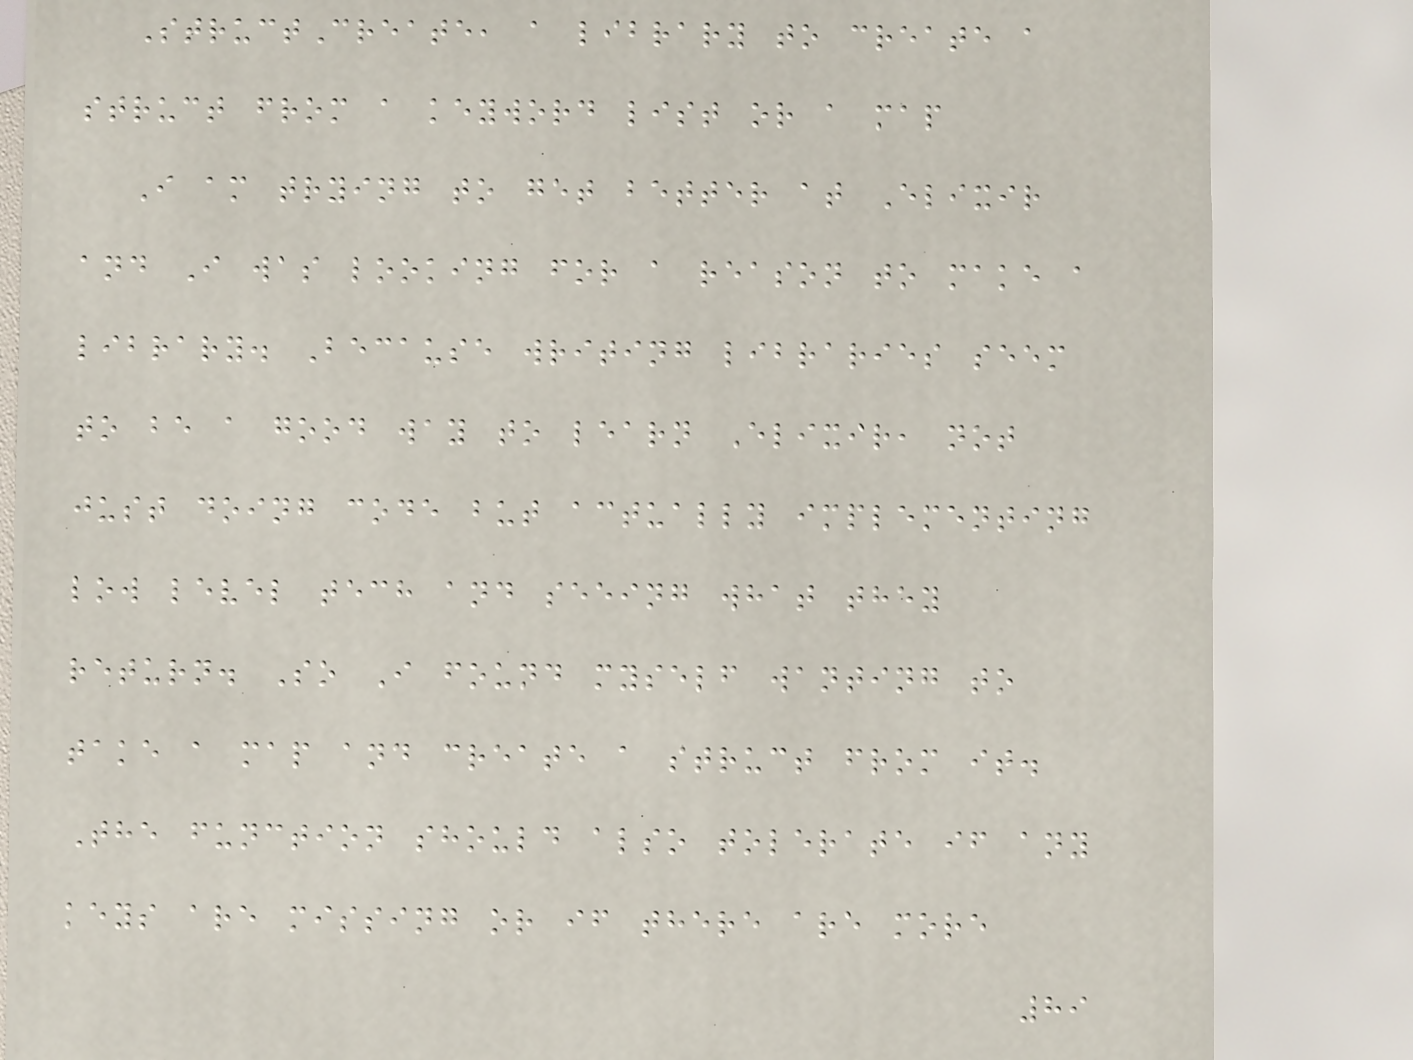StructCreate, a library to create a
struct from a keyword list or a map
I am trying to get better at Elixir
and I was looking for a reason to make a
library. Because writing libraries seem
to be a good way to learn Elixir, not
just doing code but actually implementing
low level tech and seeing what they
return. So I found myself wanting to
take a map and create a struct from it.
The function should also tolerate if any
keys are missing or if there are more
89
